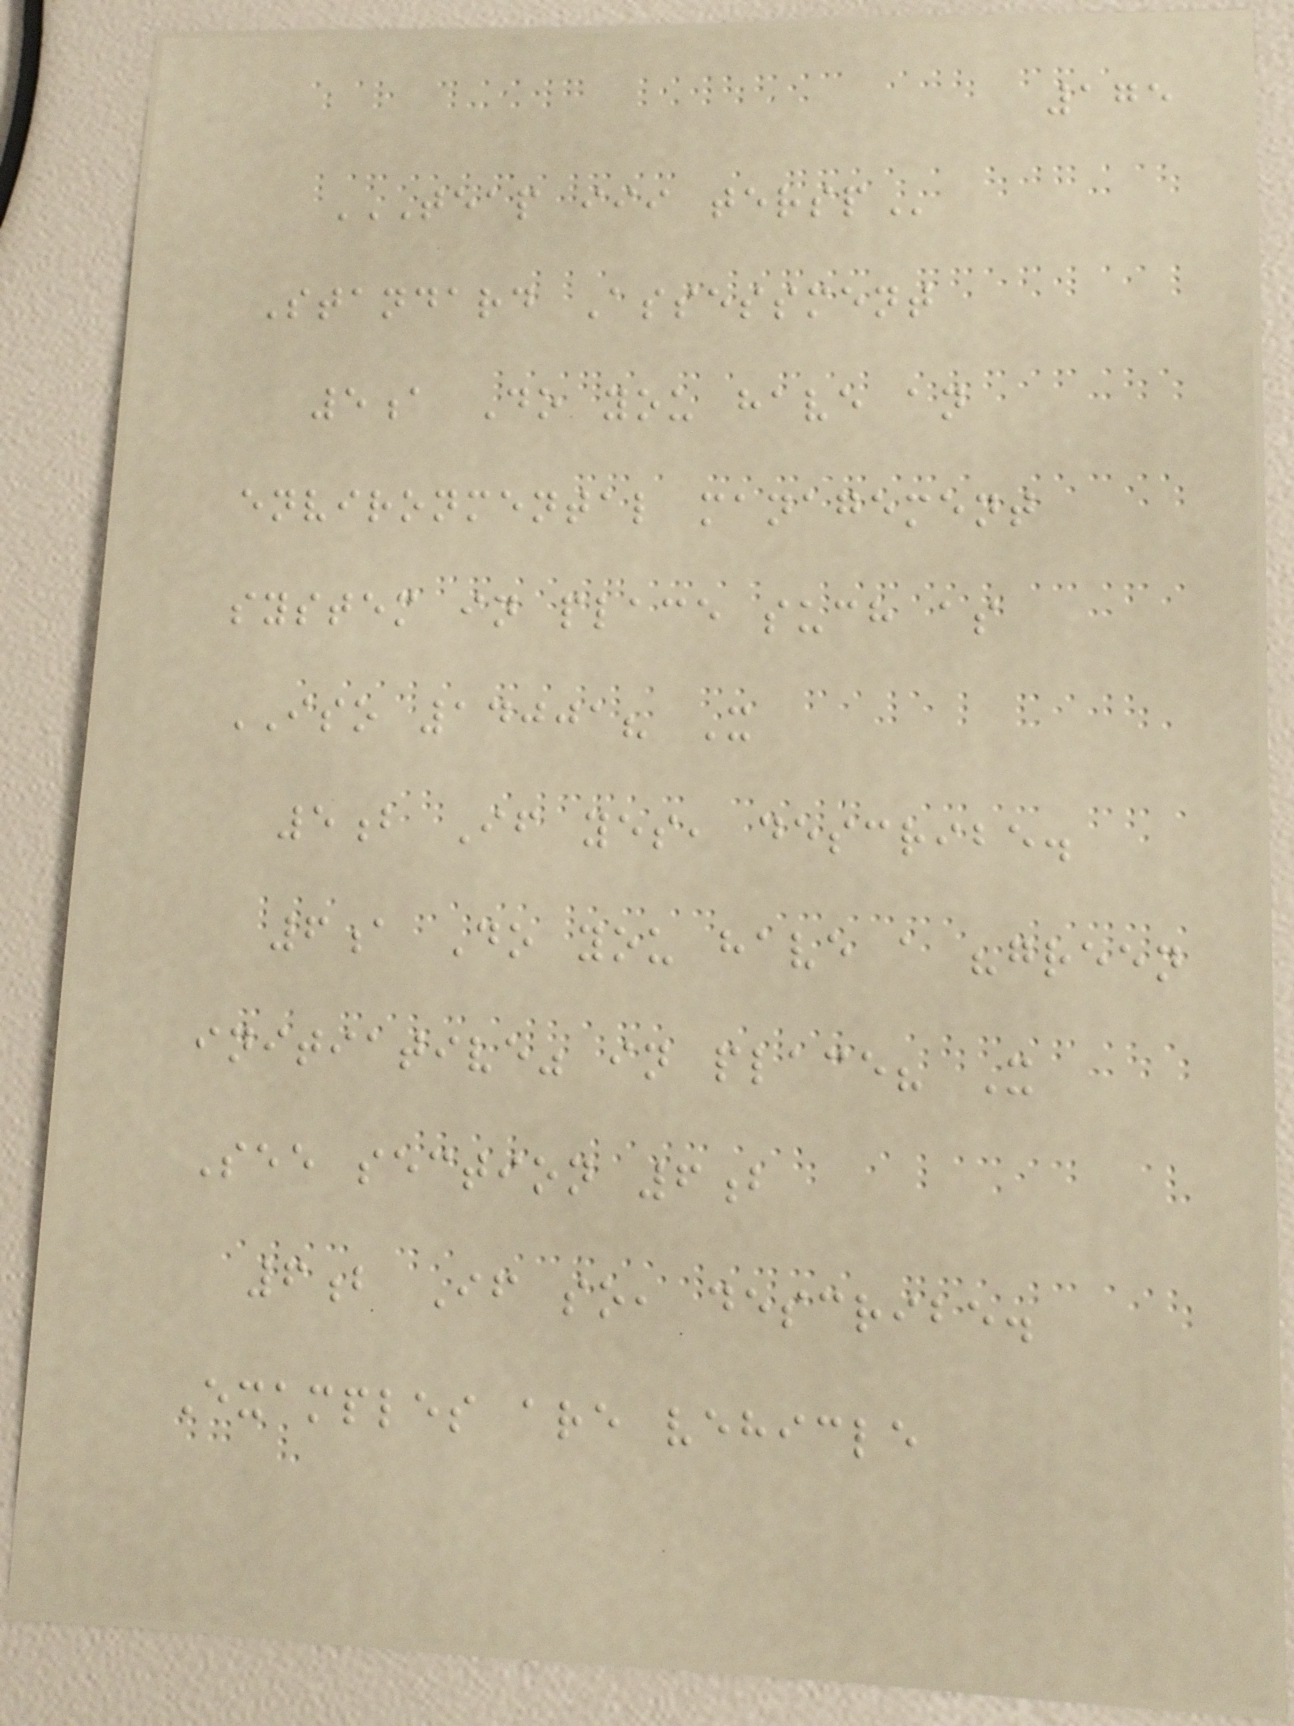175
TEAP III TERSP
Standard Assessment
5a Do you have an
environmental management
system in place such as
ISO 14001? X
5b If yes, describe.
6a Do you have a "green
initiative" in place? X
See section 6b
6b If so, describe.
Examples are vehicle
